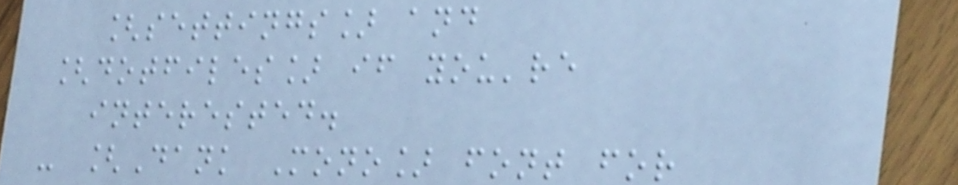[settings] and
[dotfiles] if you're
interested.
- [Dank Mono] font for
